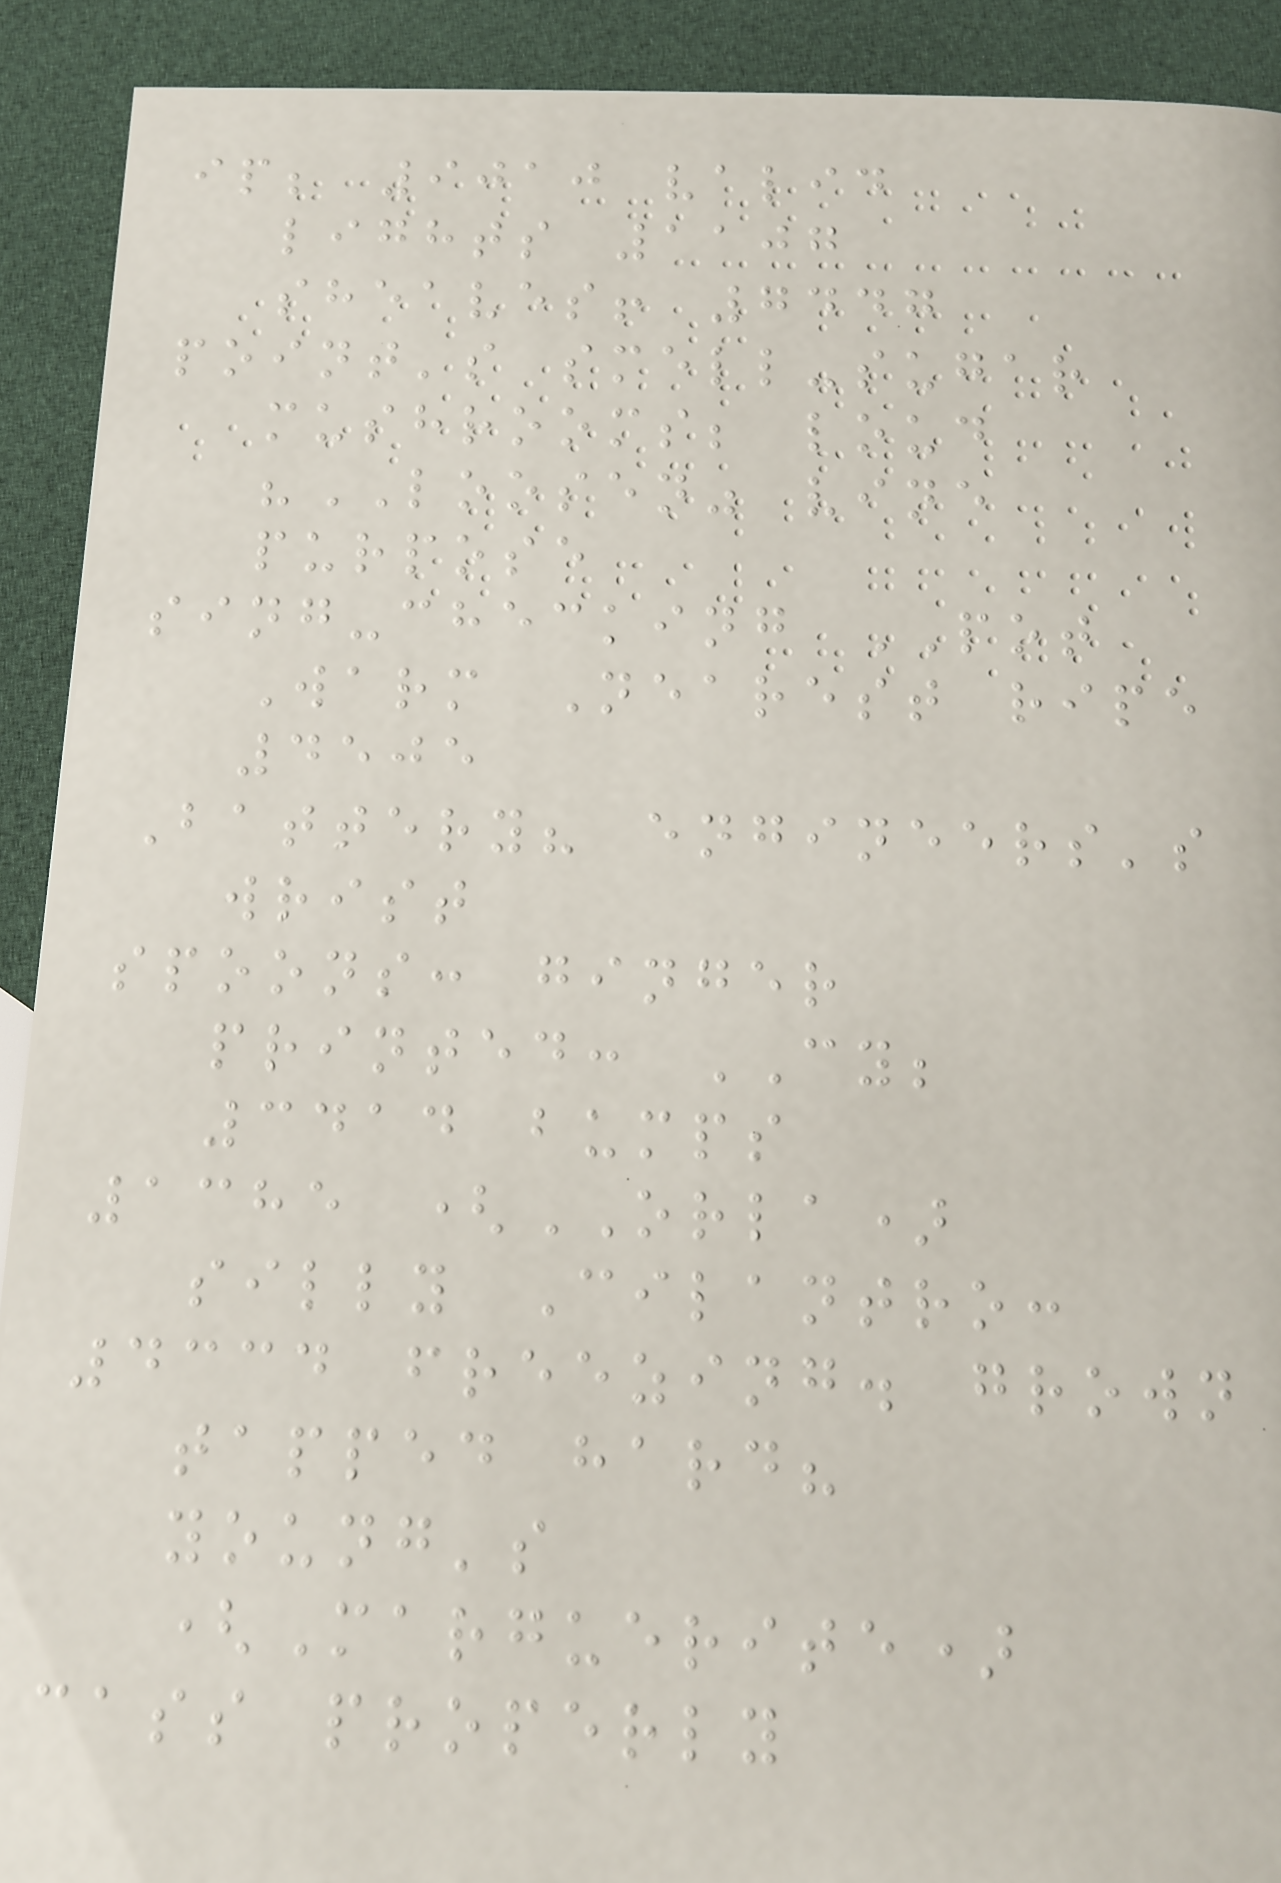ip; 9010 valid
lights 1107
sheaves! 7447
point's smell-sugar
mushrooms; loud
"LOOSEN" vine
purpose
sing-checking POT
Warm Nearest ripe
4505
Battery? engineers's
wrist
spoons: ginger
printed: CY;
3414 bumps
1385 (ORLA)
silly Cilantro:
4334 freezing. grown
tapped hard?
young's
(Marguerite)
cass properly
